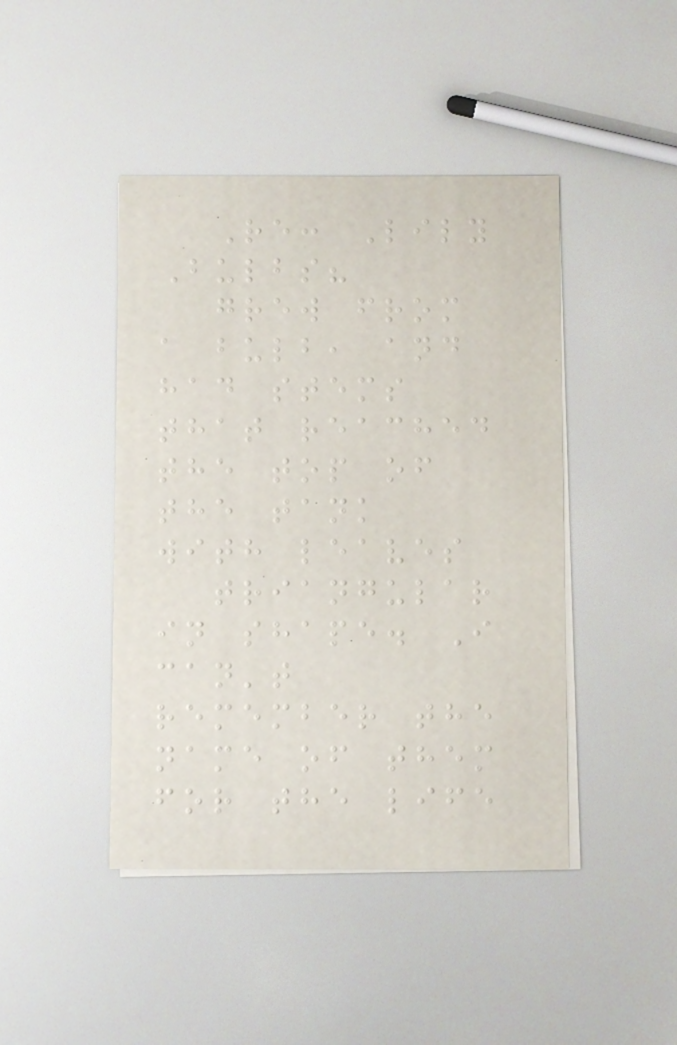Re: Lily
Bulbs?
grew from
a bulb, and
had stems
that reached
the top of
the tank
with leaves
triangular
in shape. I
can't
remember the
name of them
for the life
